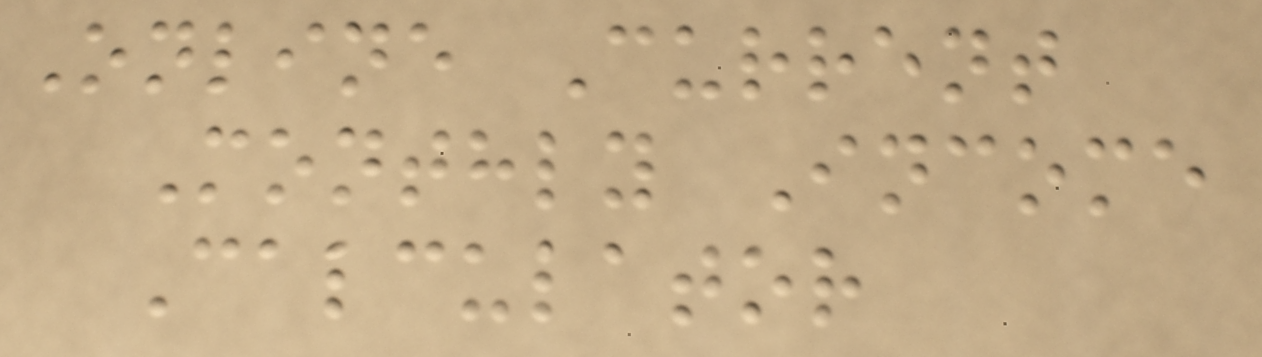Online Current
Monthly Income
Calculator
